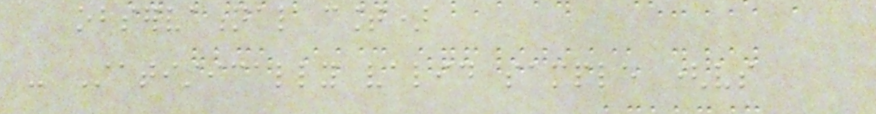observational count)
- Statistically valid sample (vs
